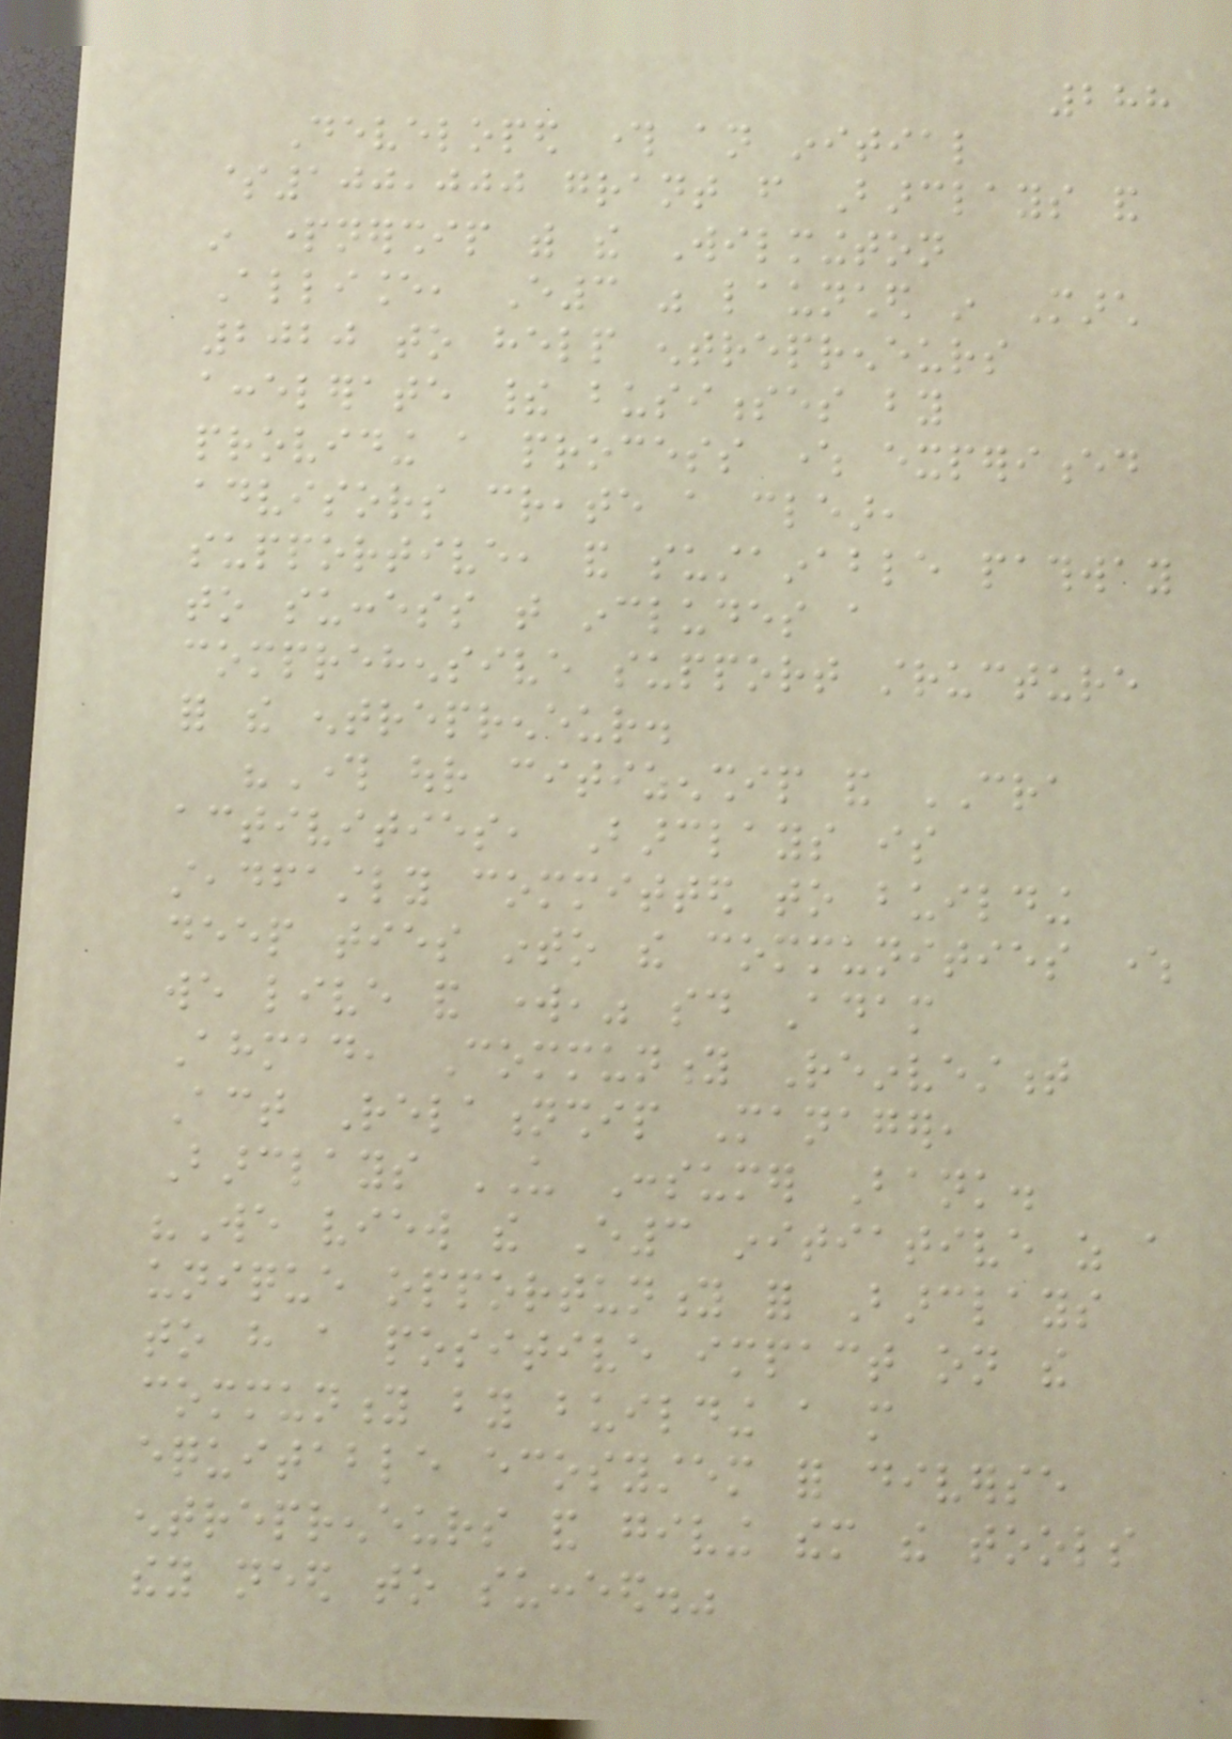288
Developed through an initial
$100,000 grant from Barclays and
in partnership with the Wilmington
Alliance, E3 was launched in March
2020 to help entrepreneurs
accelerate their businesses by
providing a process where experienced
advisors create a clear,
supportive, and sustainable pathway
to success that includes a
comprehensive support structure
for the entrepreneur.
"Through our citizenship and CRA
activities, Barclays is
steadfastly committed to building
deep ties into the communities where
we live and work," said Adam
Ahmad, Community Reinvestment
Act Relationship Manager,
Barclays US Consumer Bank.
"We view the E3 initiative as a
unique opportunity for Barclays
to have a positive impact on the
community by building a more
equitable ecosystem for diverse
entrepreneurs and giving them the tools
they need to succeed."
